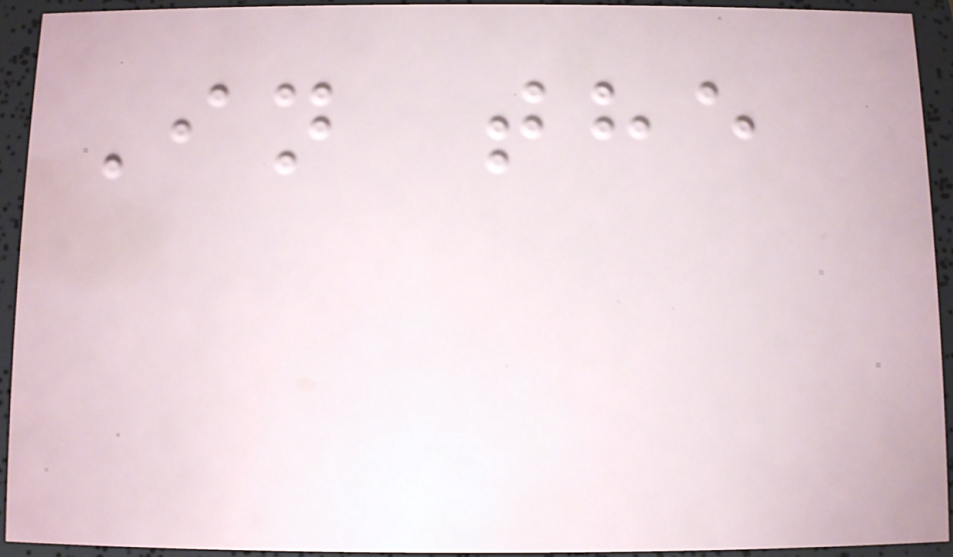In the
